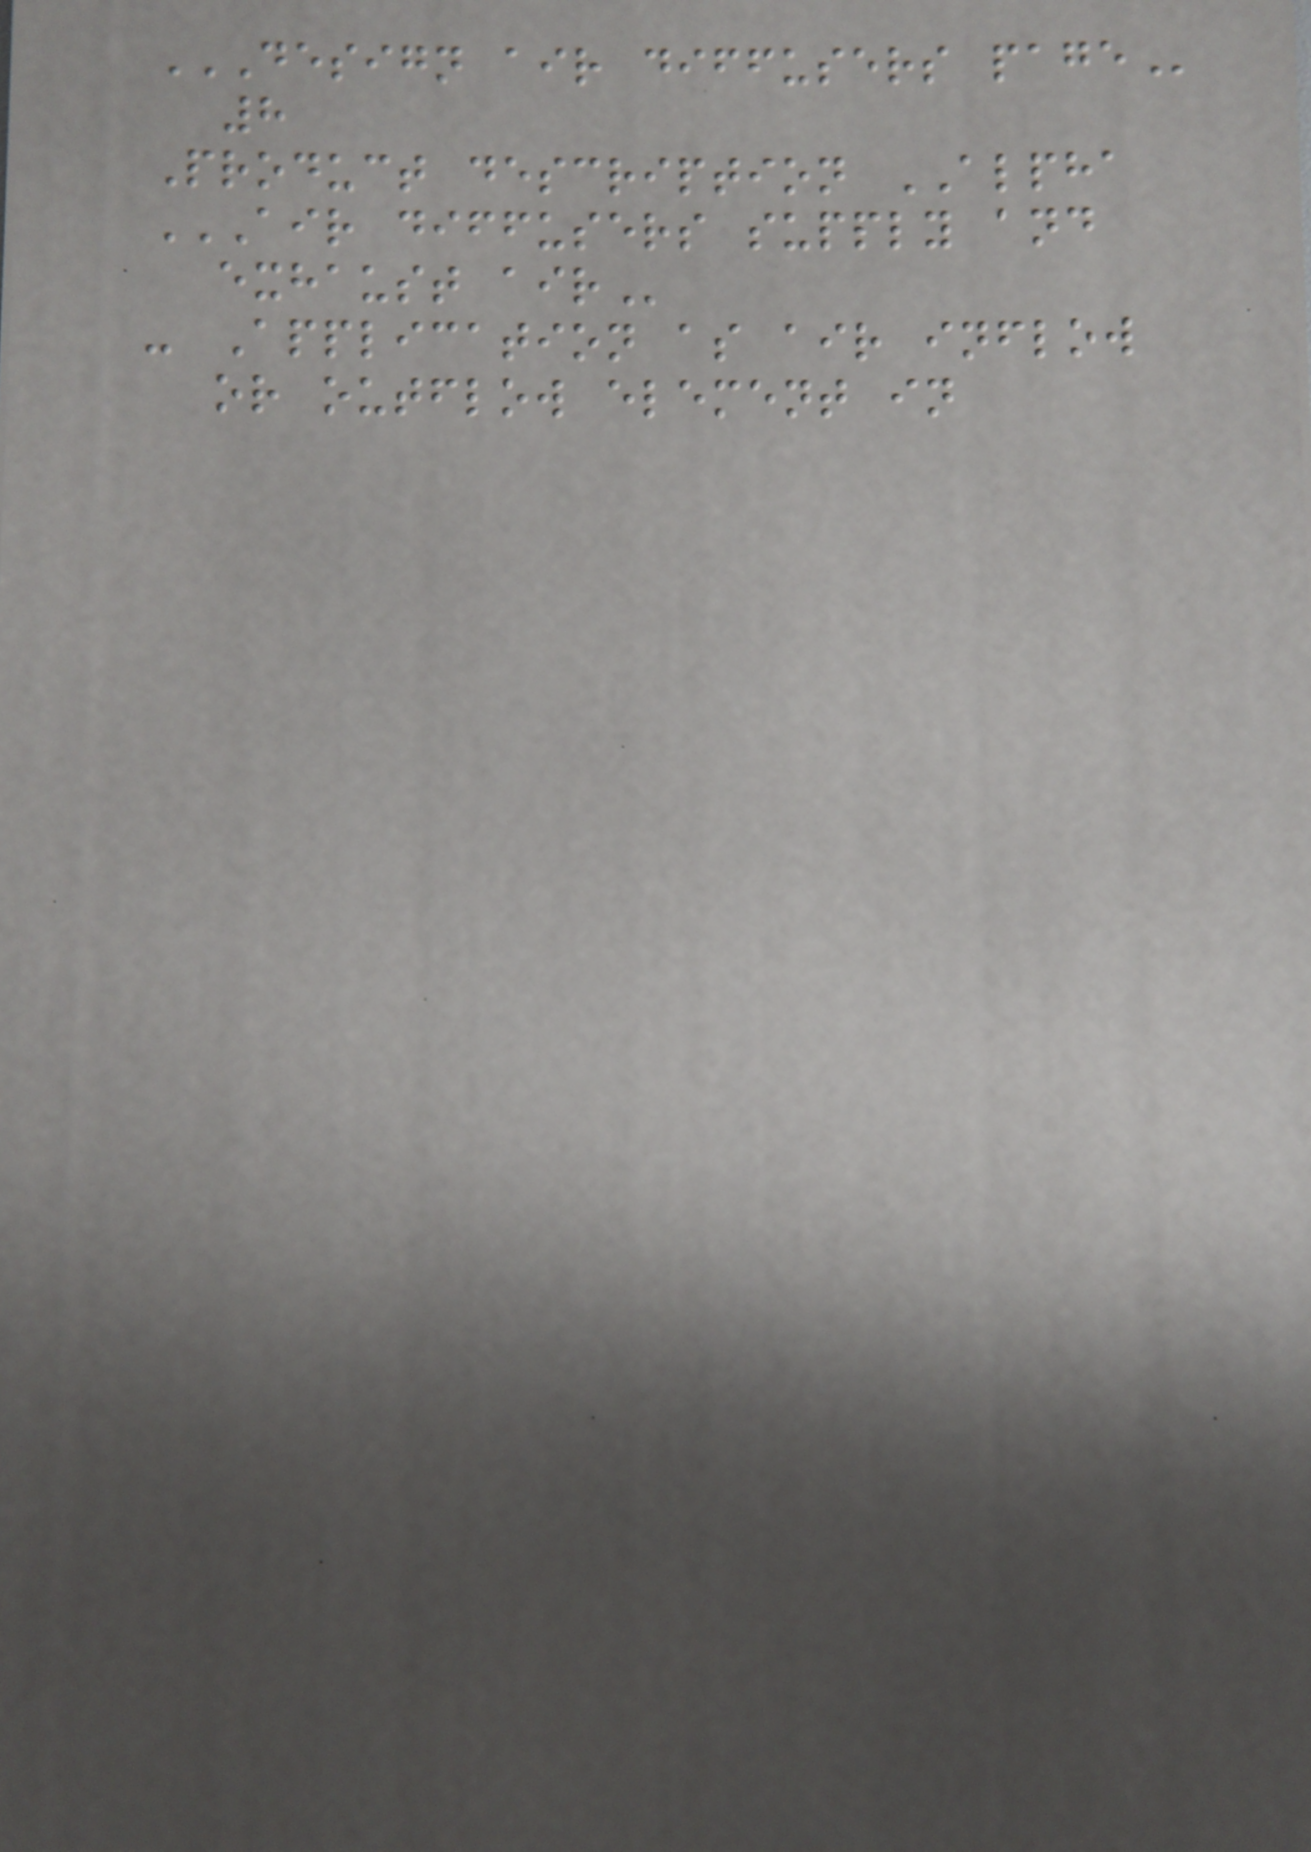DESIGN AIR DIFFUSERS PAGE
8
Product description ALPHA
AIR DIFFUSERS SUPPLY AND
EXHAUST AIR
- Application as air inflow
or outflow element in
